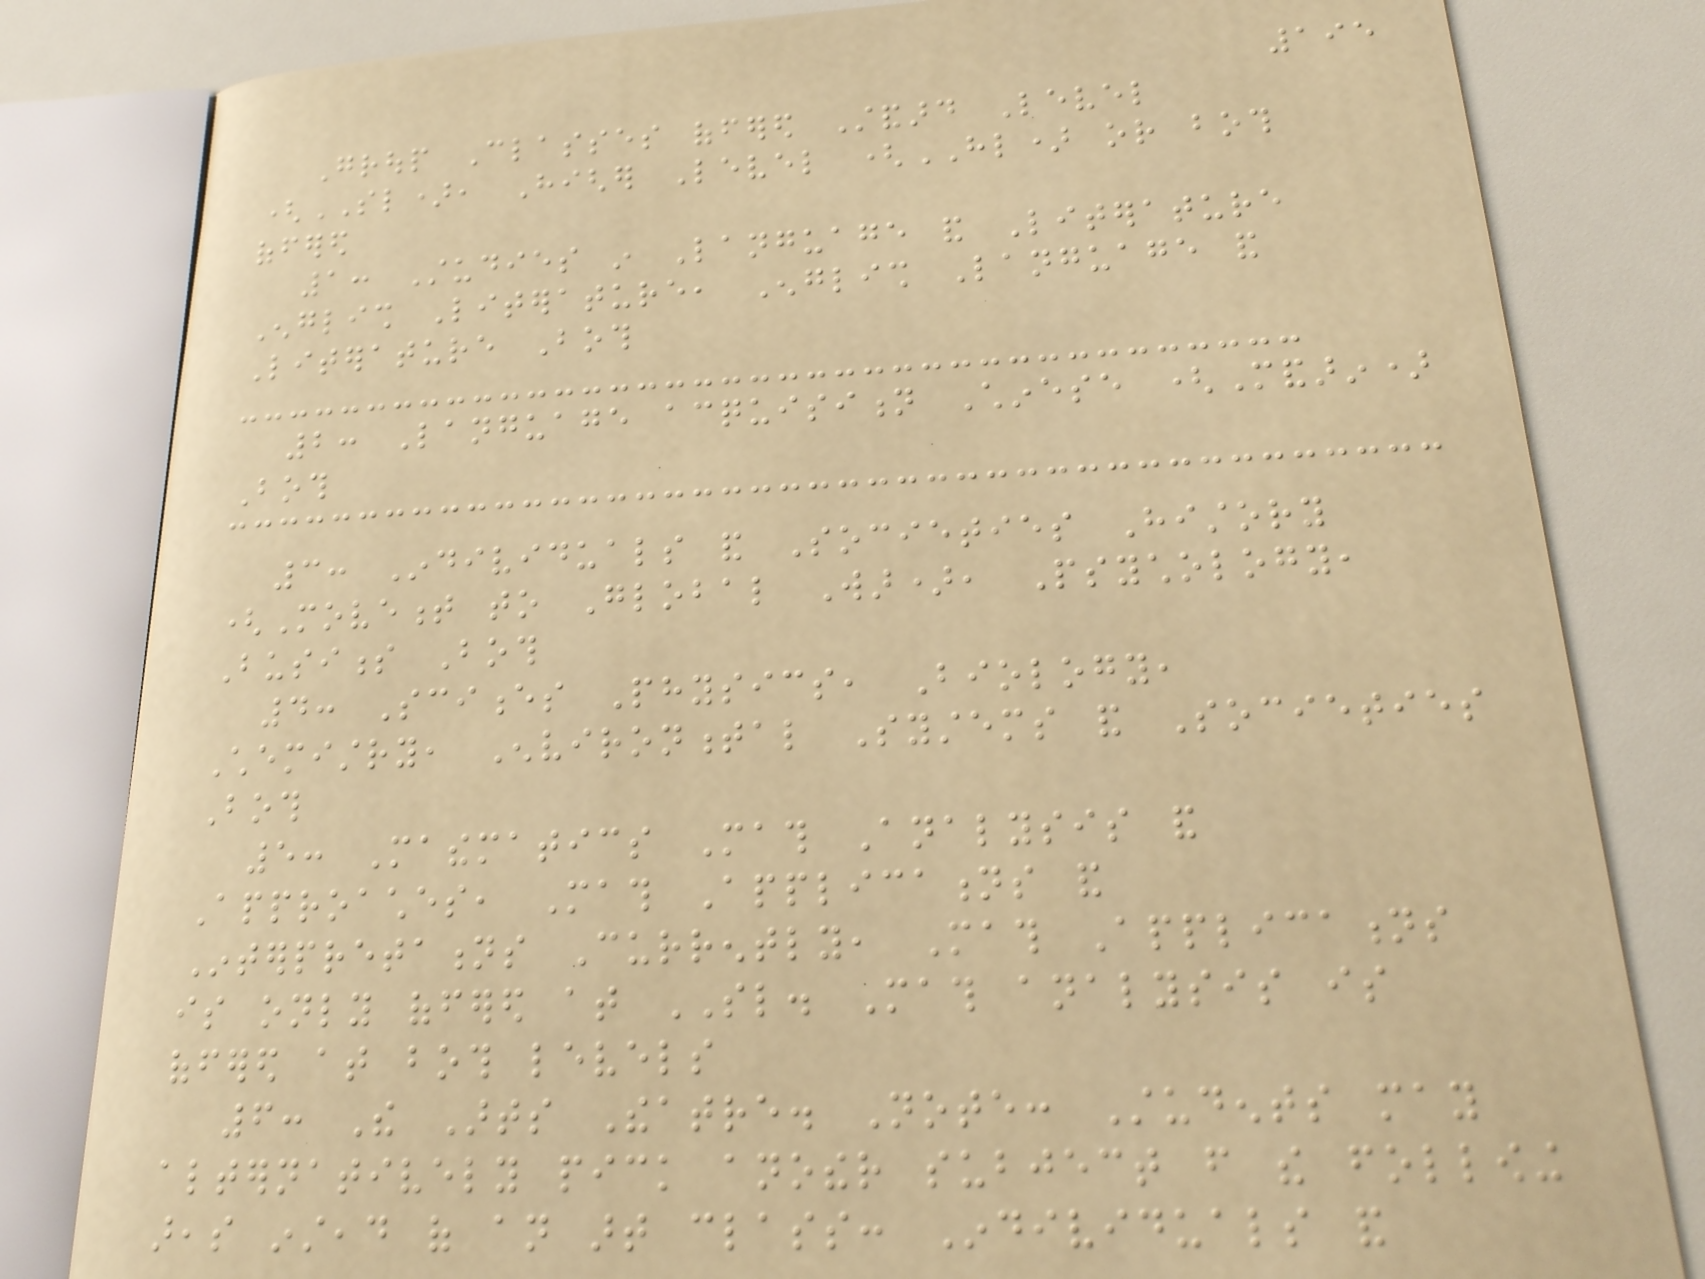195
Group Classes offered Standard Level
(SL), Higher Level (HL) or both
offered
1: Studies in Language and Literature
English Literature, English Language and
Literature Both
2: Language acquisition Chinese (Mandarin)
Both
3: Individuals and Societies History
(Movement to Global War), Psychology,
Business Both
4: Sciences Physics, Biology,
Chemistry, Environmental Systems and Societies
Both
5: Mathematics Math Analysis and
Approaches, Math Applications and
Interpretations Currently, Math Applications
is only offered at SL. Math analysis is
offered at both levels
6: The Arts Theatre. Note: Students may
alternatively pick another subject from the following
areas instead of an art class: Individuals and
